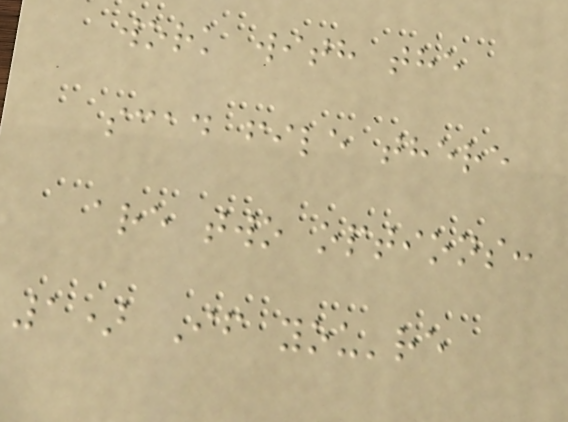work with the
scad file there
are two options:
1) If you're
